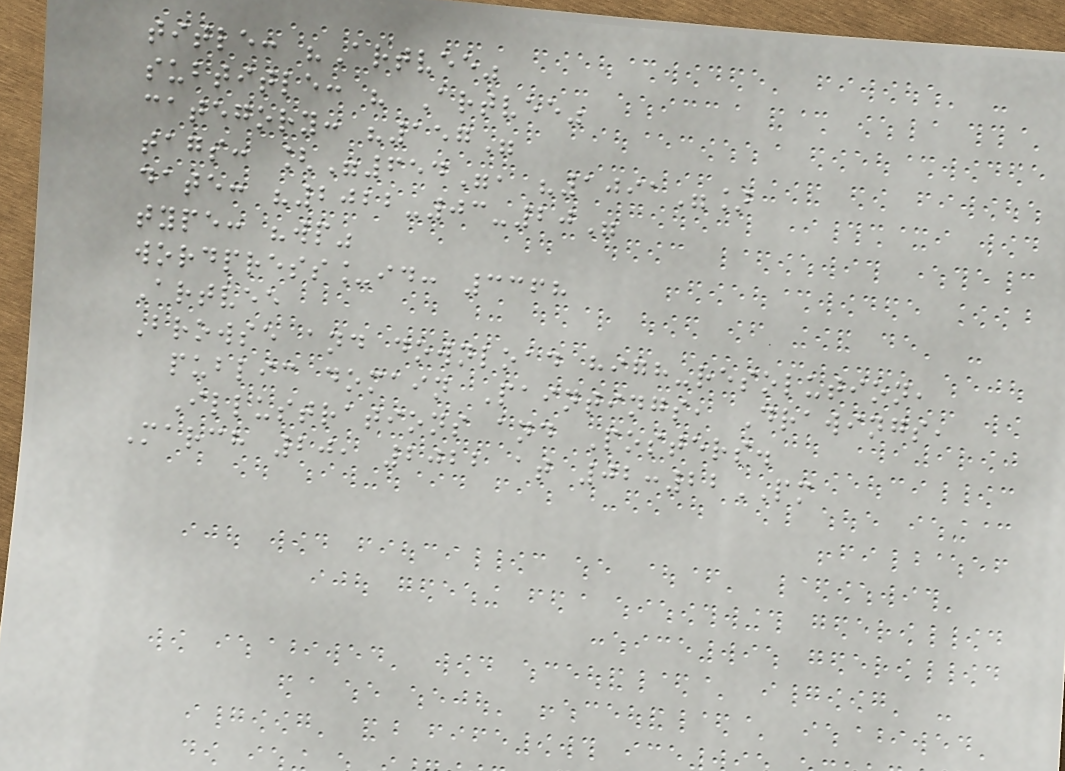title: "Artvee"
subtitle: " Artvee"
category: "157"
tags: ["654", "1091"]
date: "2022-03-20"
type: "wp"
wordpress_id: 3368
Artvee
Browse and download high-resolution,
public domain Paintings, Drawings,
Illustrations and Posters.
March 20, 2022 at 02:22PM
